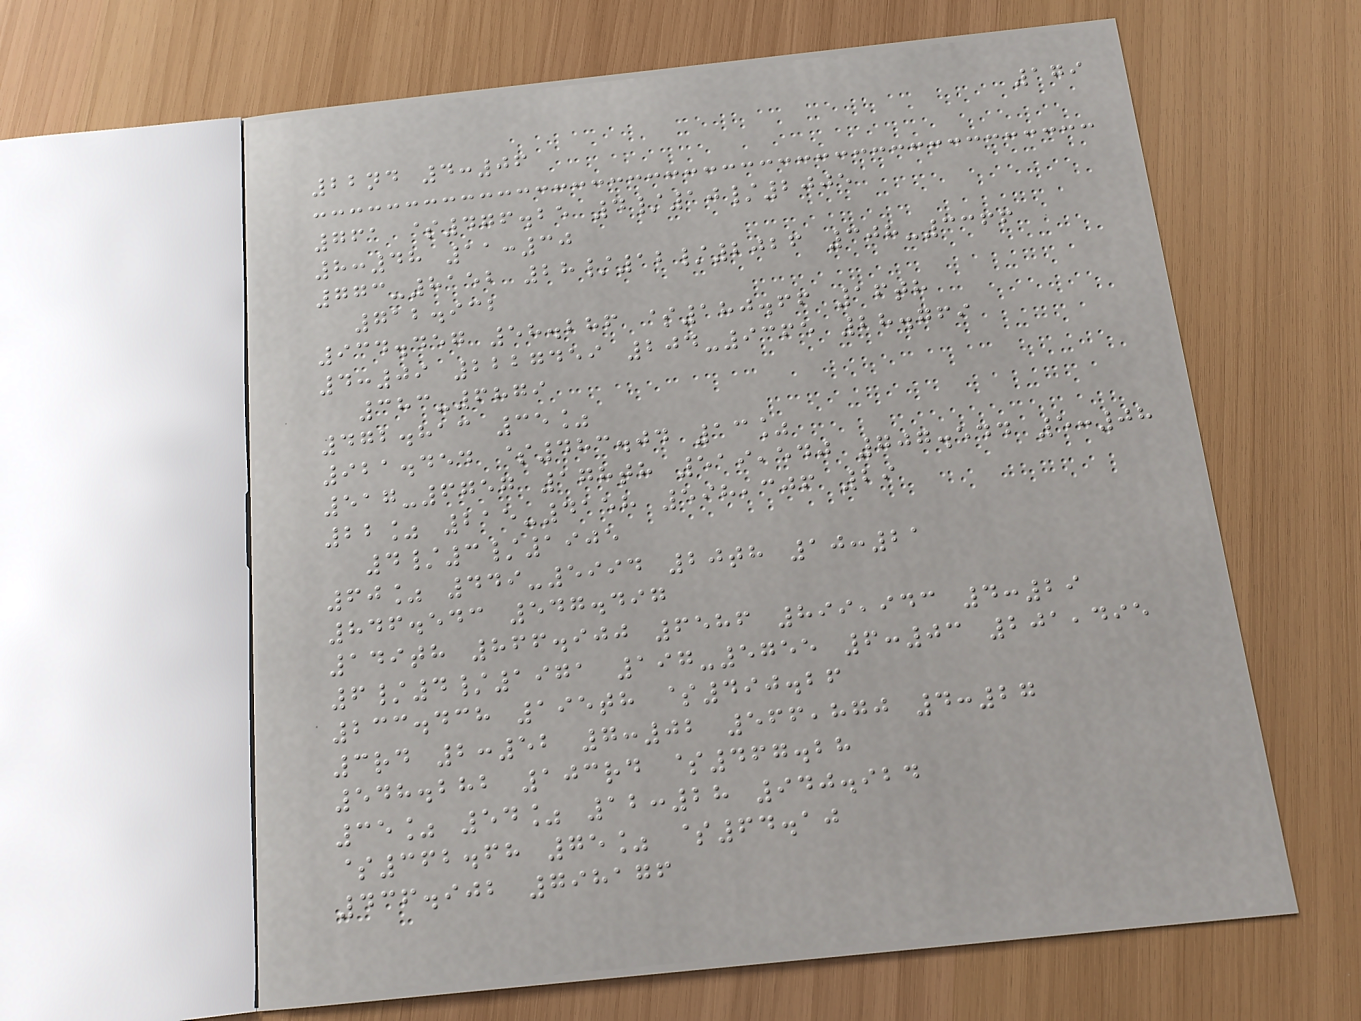179
22nd 4:06
761 $476.25 4/10/2005
8:48 11:30
773-8152 28/12/2026 308-3366
712.932
934.457 58.286 $180.66 16th
4:09 2227459 204-9365 28.769
383-6879
472.813 35%
921.454 $483.04 13%
517-6757 178th 519,540 707.544 5:08
22% 215-4158 598,306 29
4/3/1905
60% 449-5994 20th 10:21
846.543 547.497
149th 866.900 6586 899,943 4:29
6/4/1971 197-5755 6:03 201,495
233.438 195th $490.26
3rd 2:52 7:02 566,870 4:27
548.282 103rd $467.28
35% 54% 12:28 940.924
$362.68 75% $64.10
436.902 798176
